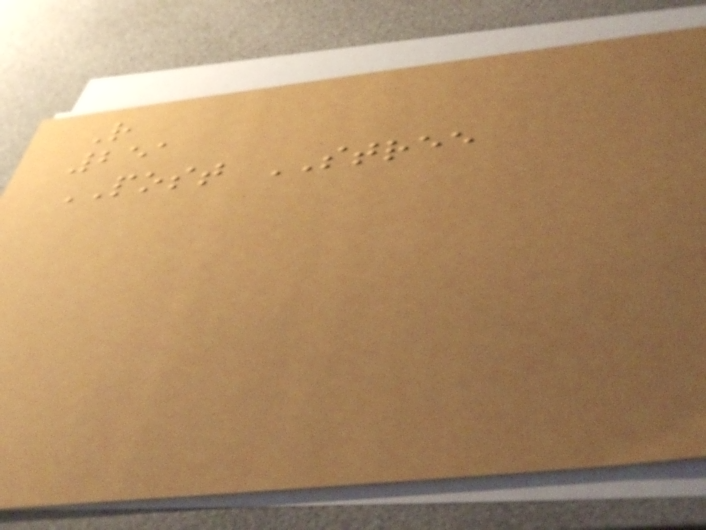R
251
POST STREE
